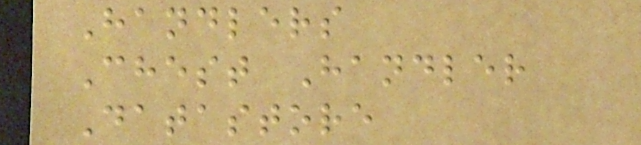Handlers
Chest Handler
Datastore
